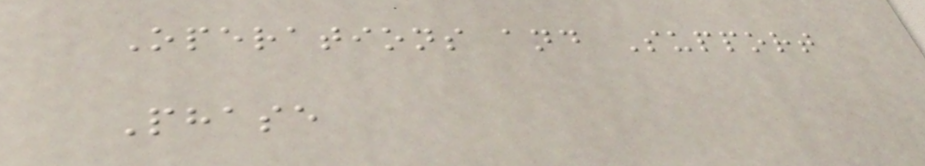Operations and Support
Phase
